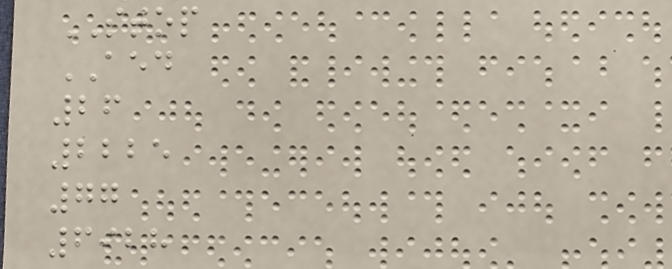STOP
AED
26
2225
77
6928
